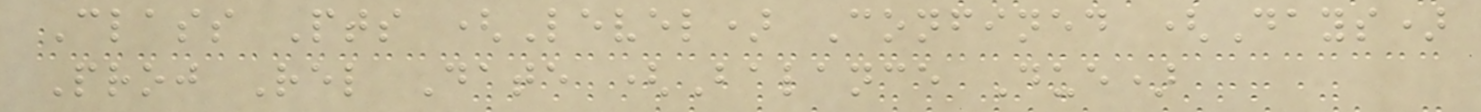Class Pts (Level) Confined (Days)
Proj Rel Date (Balance Due)
